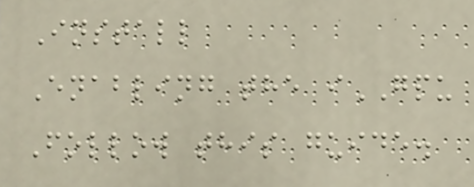Install
Enabling the iGPU
Follow this guide.
